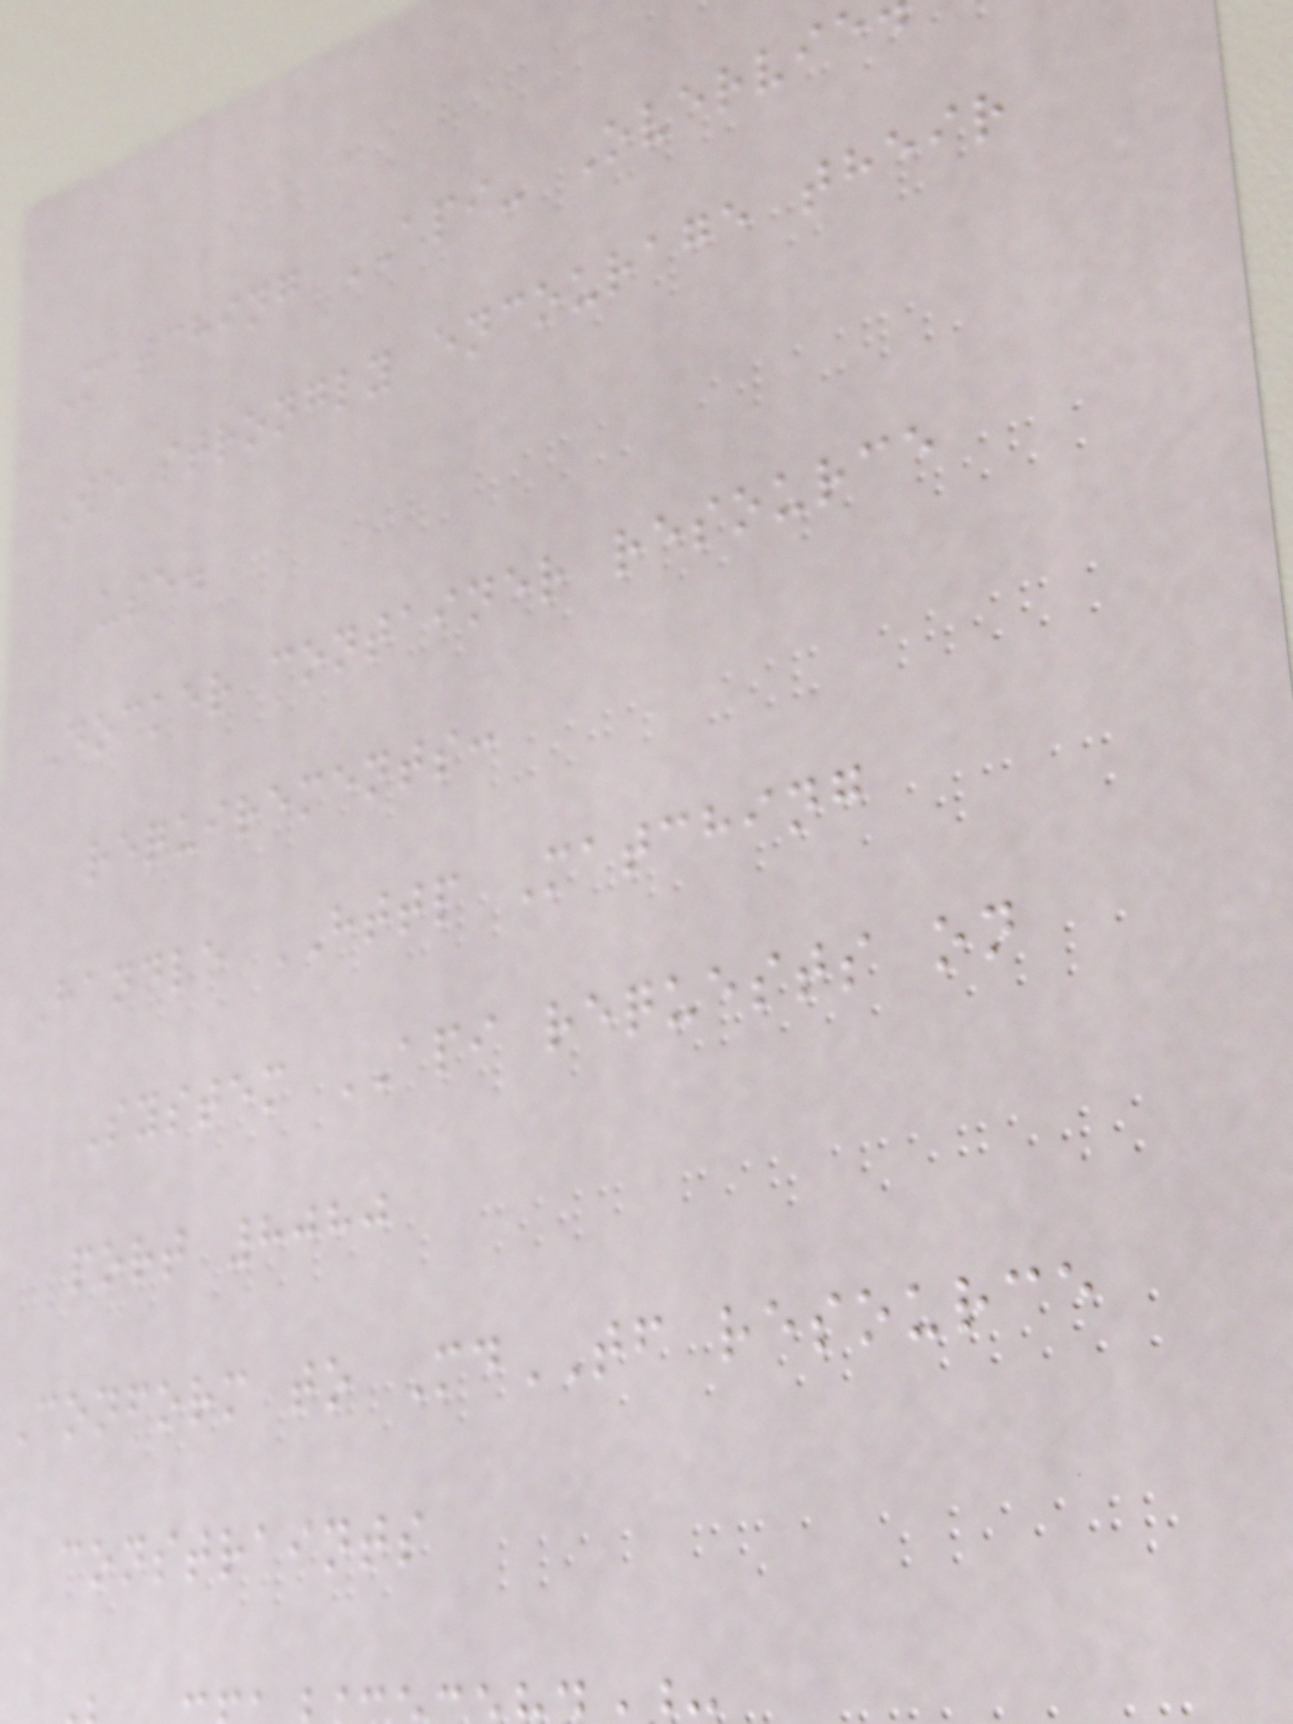Matching API- Overvie
We strongly encourage their
use.
Docker container resource
requirements:
Handle HTTP Matching
System API requests on
port 8080
Conform to MdTF resource
constraints
